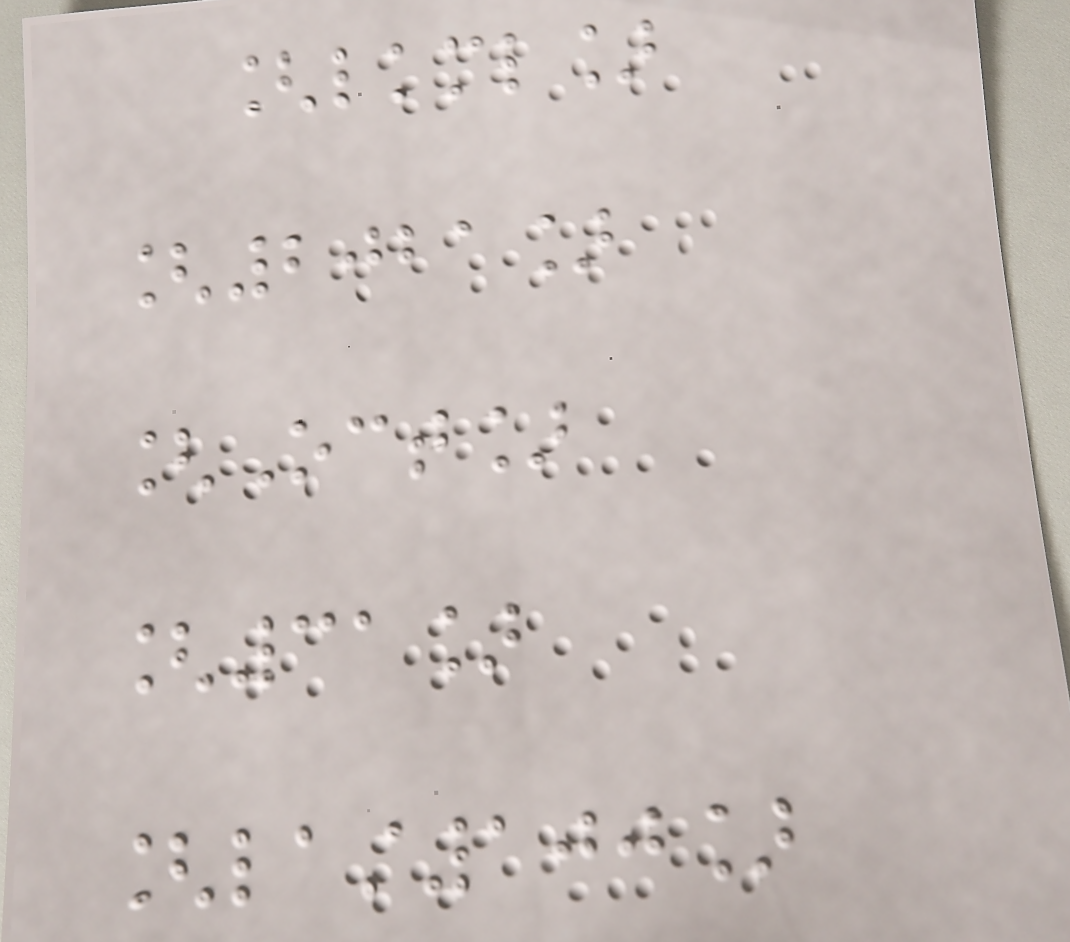[lkml]
[2021]
[Oct]
[31]
[last100]
